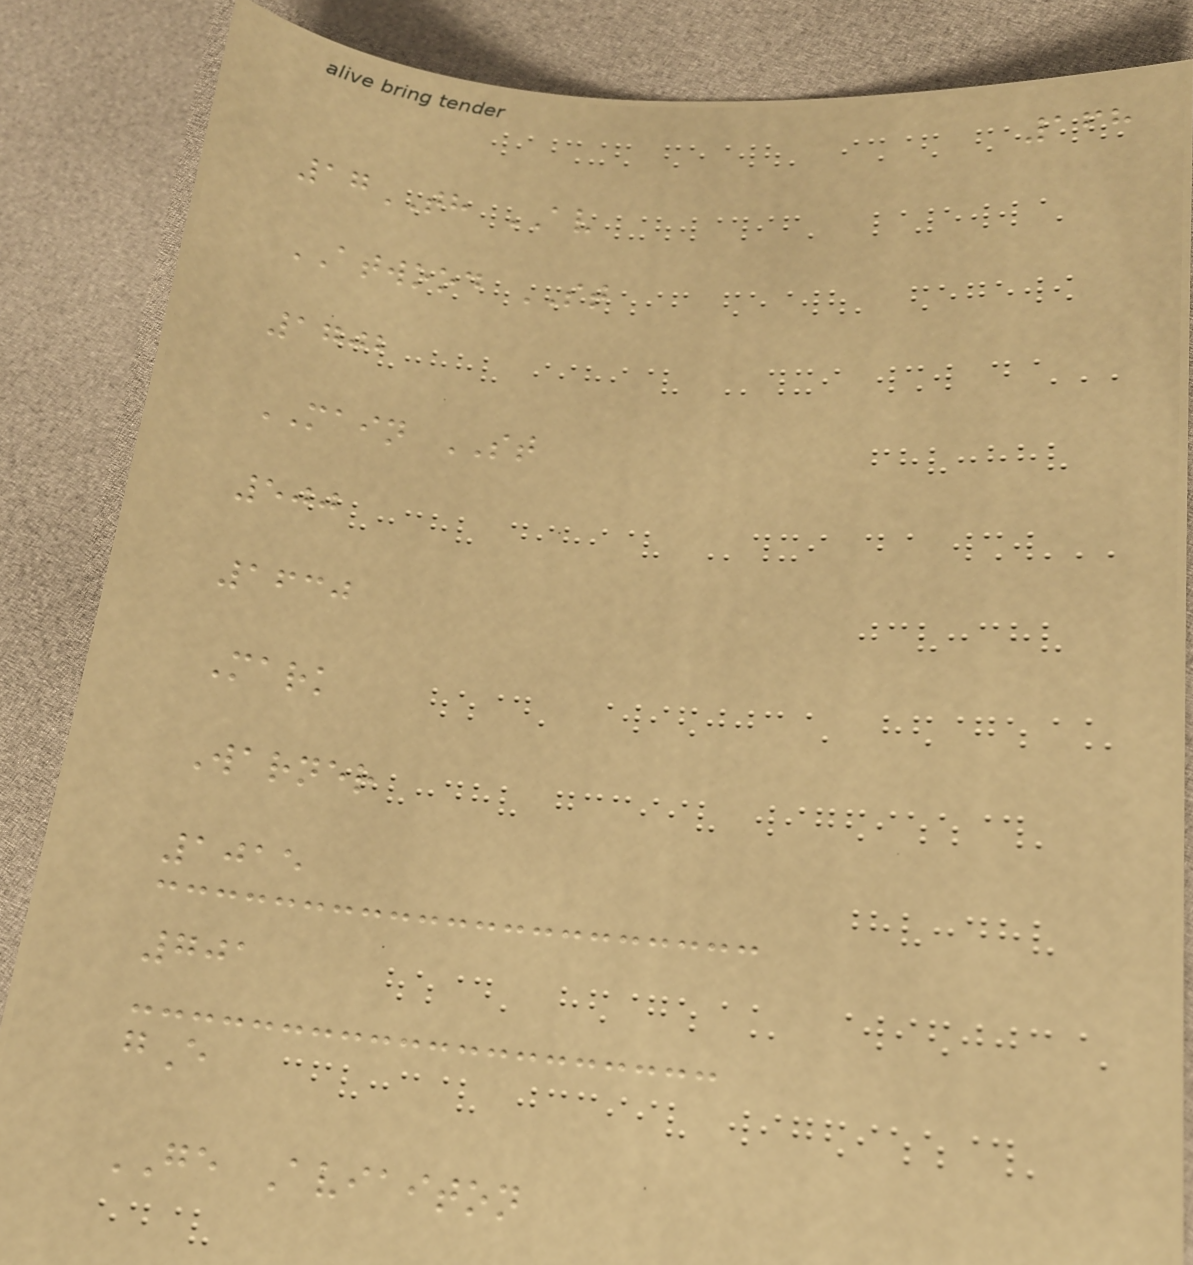168
17TH AV
ATWOOD ST
1702
MAIN ST
500
1630
Mark
Warner
1015
701
gE
GE Aviaiton
